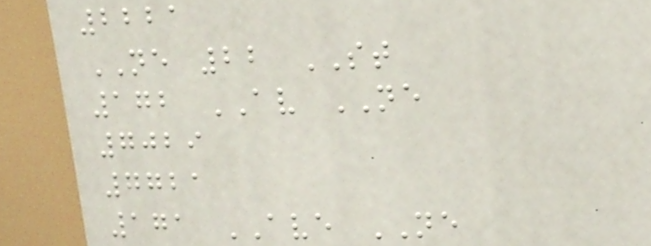2221
NE 22 ST
172 AV NE
7029
7721
171 AVE NE
